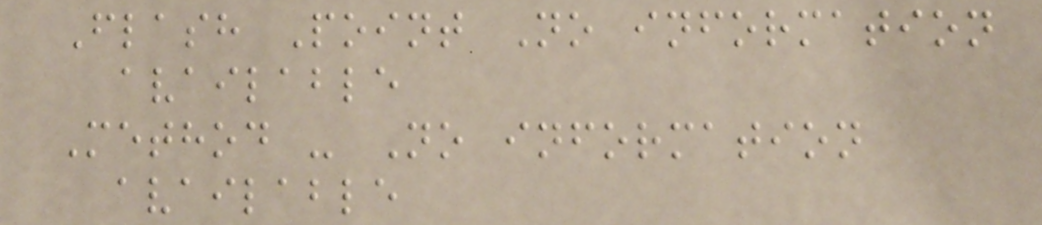Flash Point No information
available
Method - No information
available
